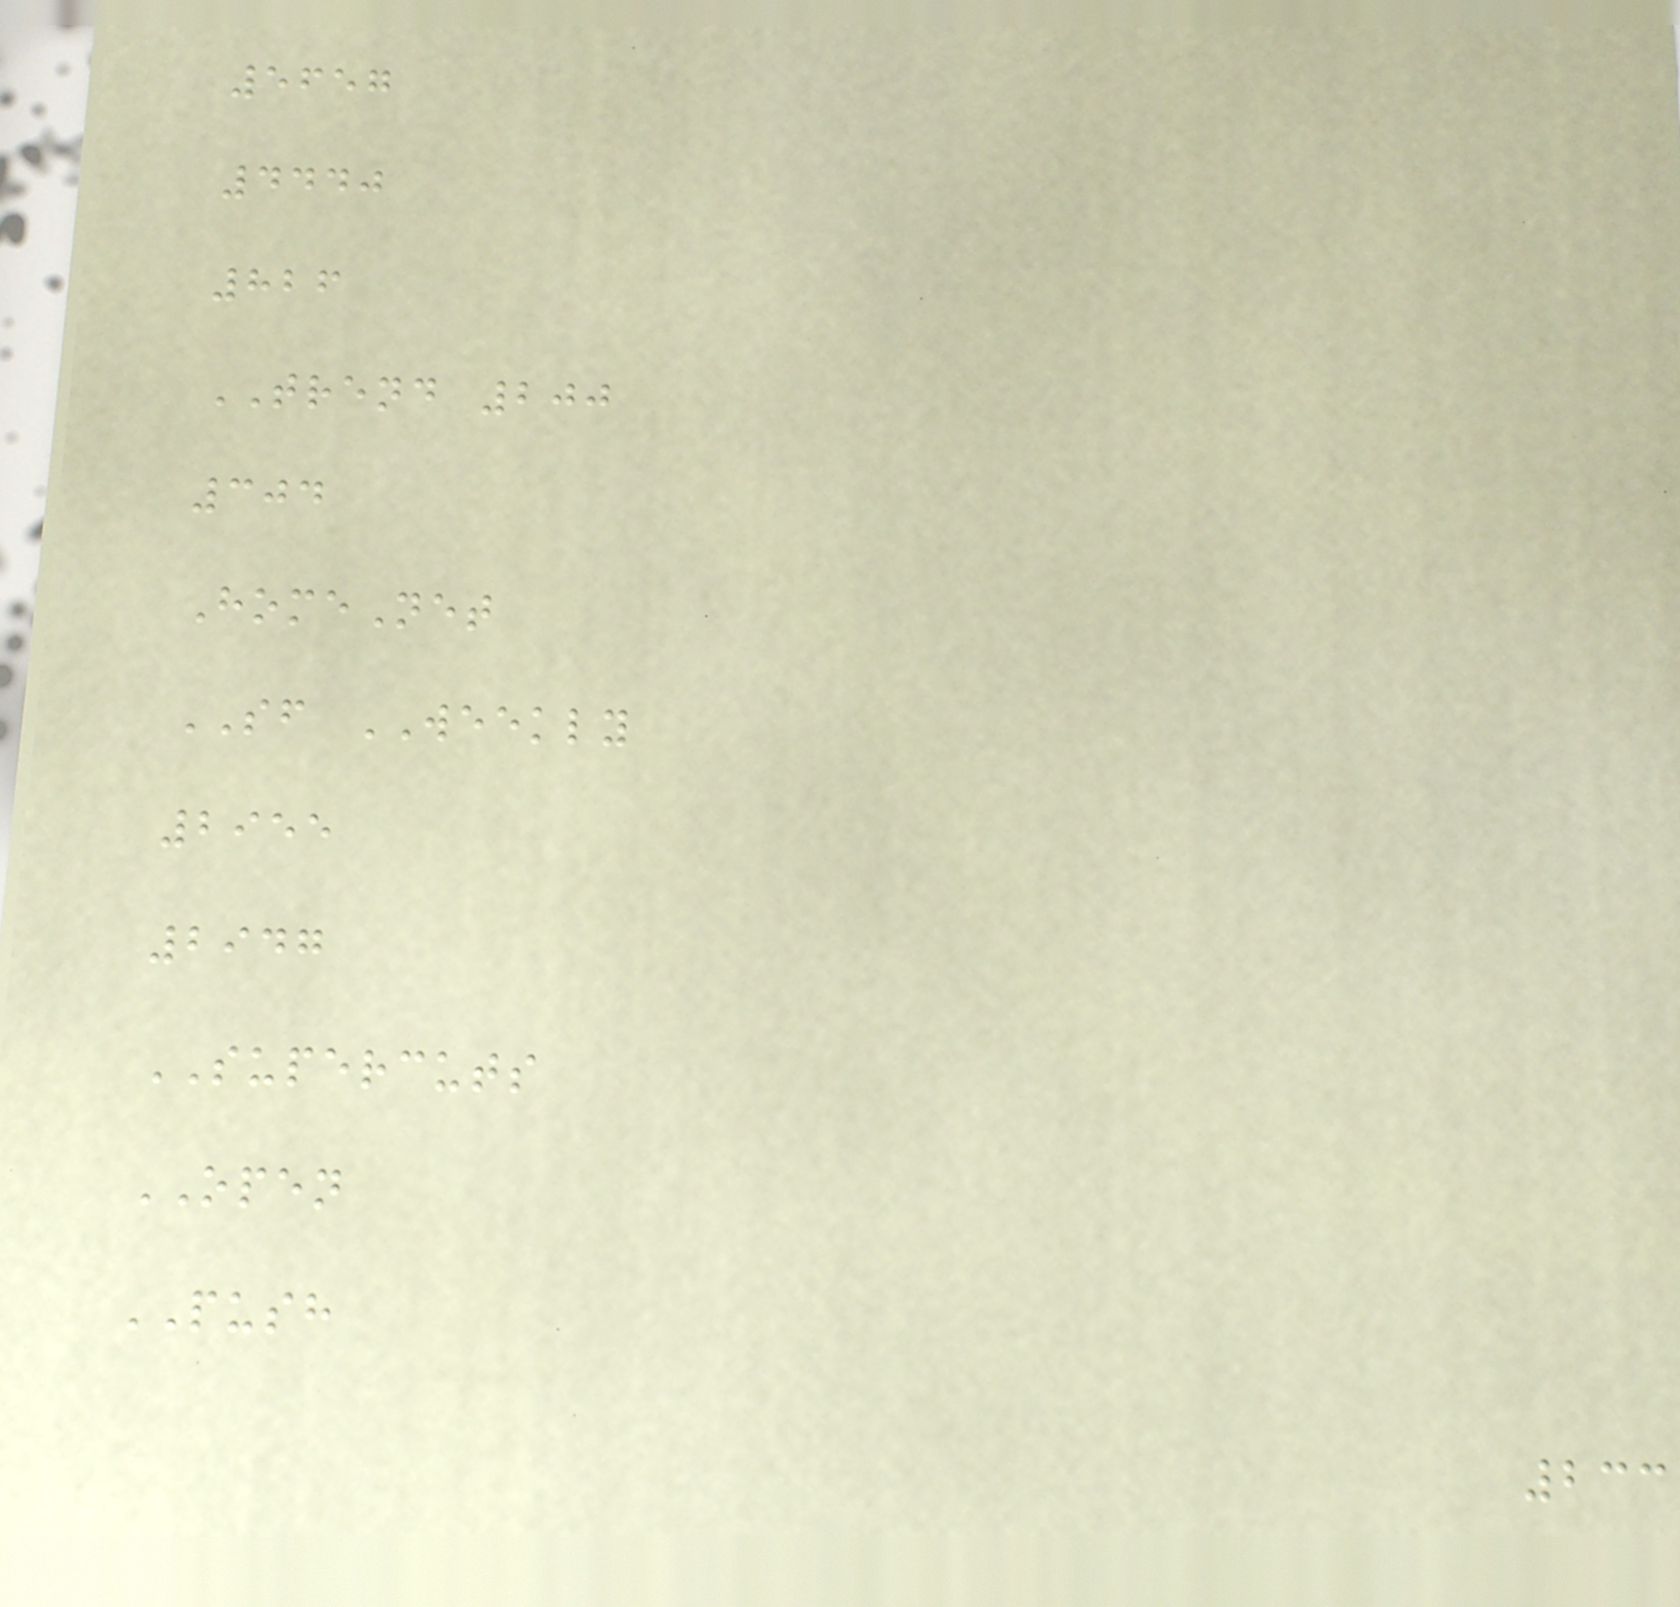5657
4440
826
TREND 200
304
HomeNet
SF WEEKLY
2955
2947
SUPERCUTS
OPEN
PUSH
233
